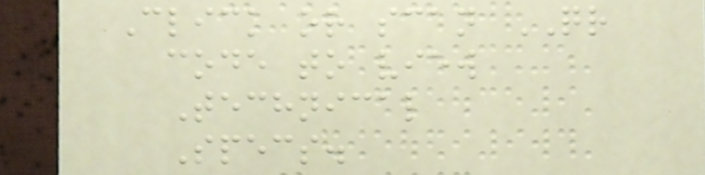Click or scan QR
code to view
Technical
Specs.
